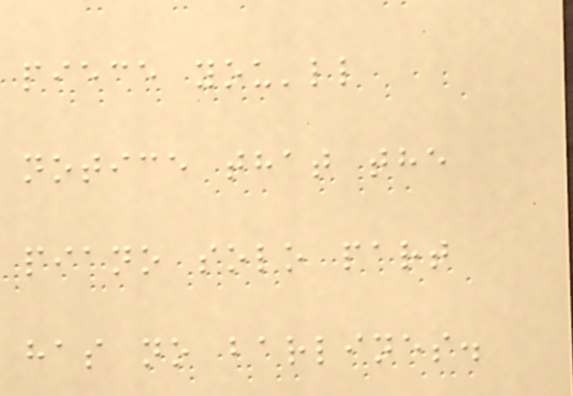piece you'll
notice that the
piano solo part
has no barlines.
